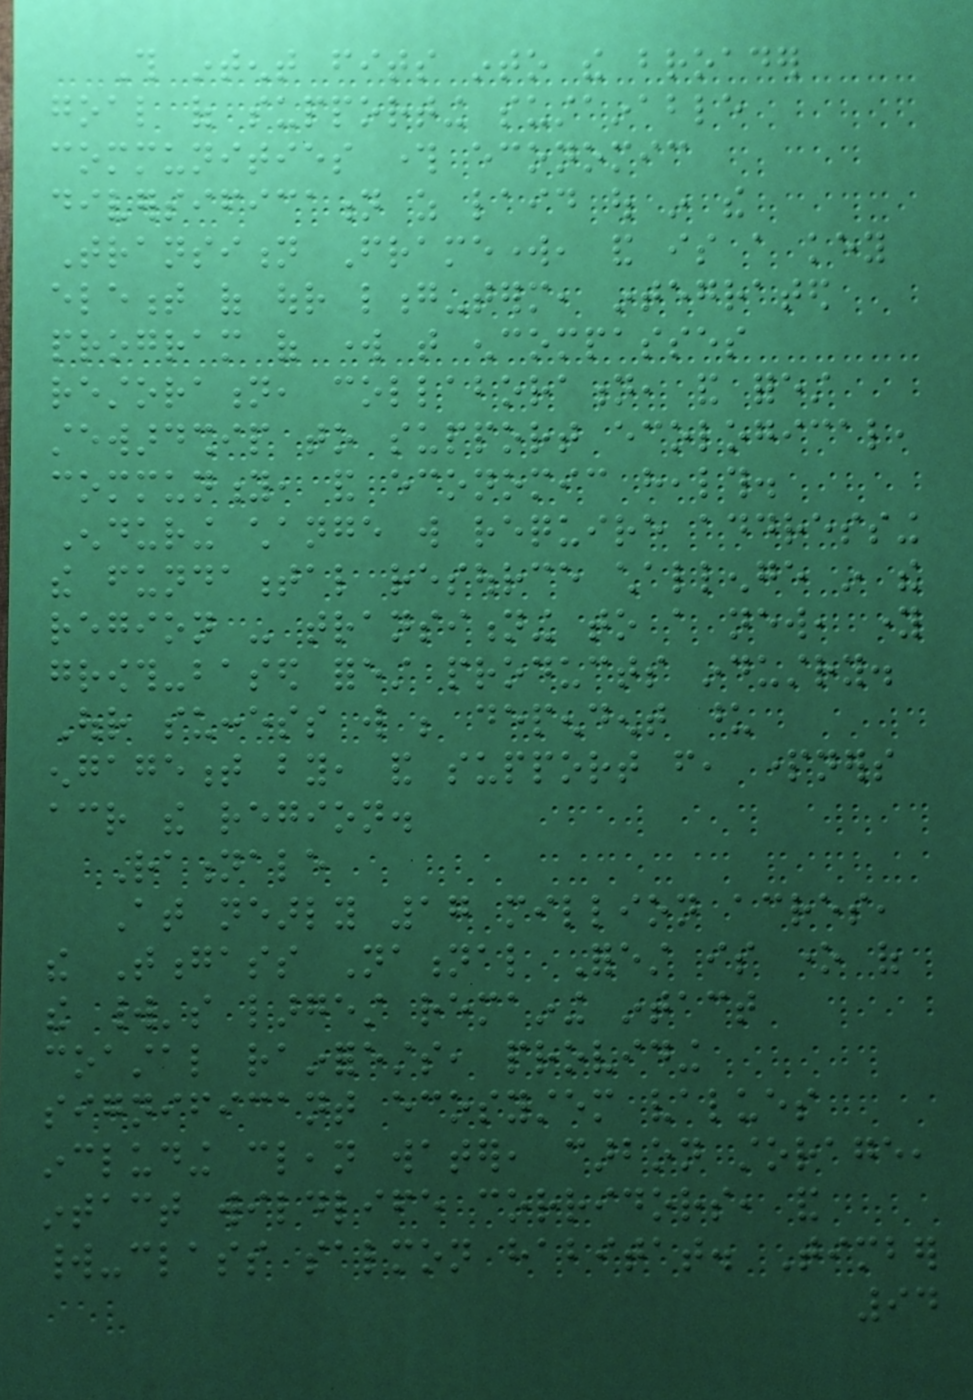This intent fits into the broader
goal of supporting sustainable
communities through economic
diversification as laid out in the
Transition Framework, and is a key
element of our long-term, integrated
program of work that encompasses
restoration, collaboration, and forest
stewardship to support ecological,
community, and economic health.
Enduring change will require addressing
the fundamental resource challenge in the
region - transitioning to a new, young
growth-based forest products industry.
Our success will be dependent upon
engagement by, and support from, partners
across the region.
Rationale
At nearly 17 million acres,
the Tongass National Forest is one of
the world's largest remaining intact
coastal rainforests, providing
significant ecosystem values
including clean water, carbon storage,
intact wildlife corridors, and
world-class salmon habitat. Timber
94
